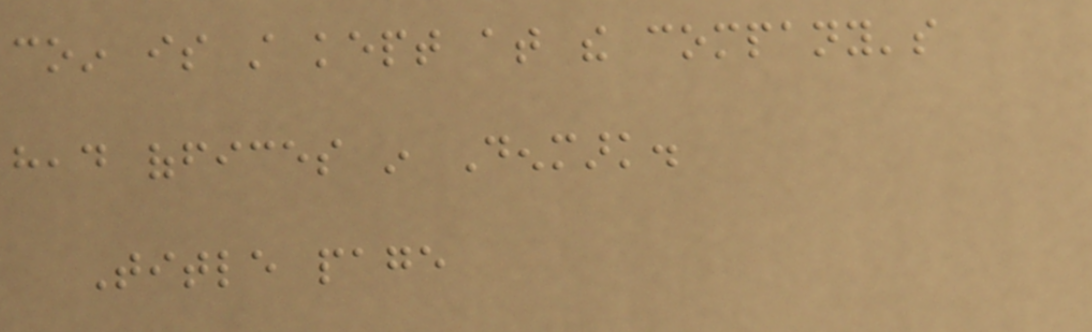coin is still kept at the company's
head offices in Denmark.
Title page
